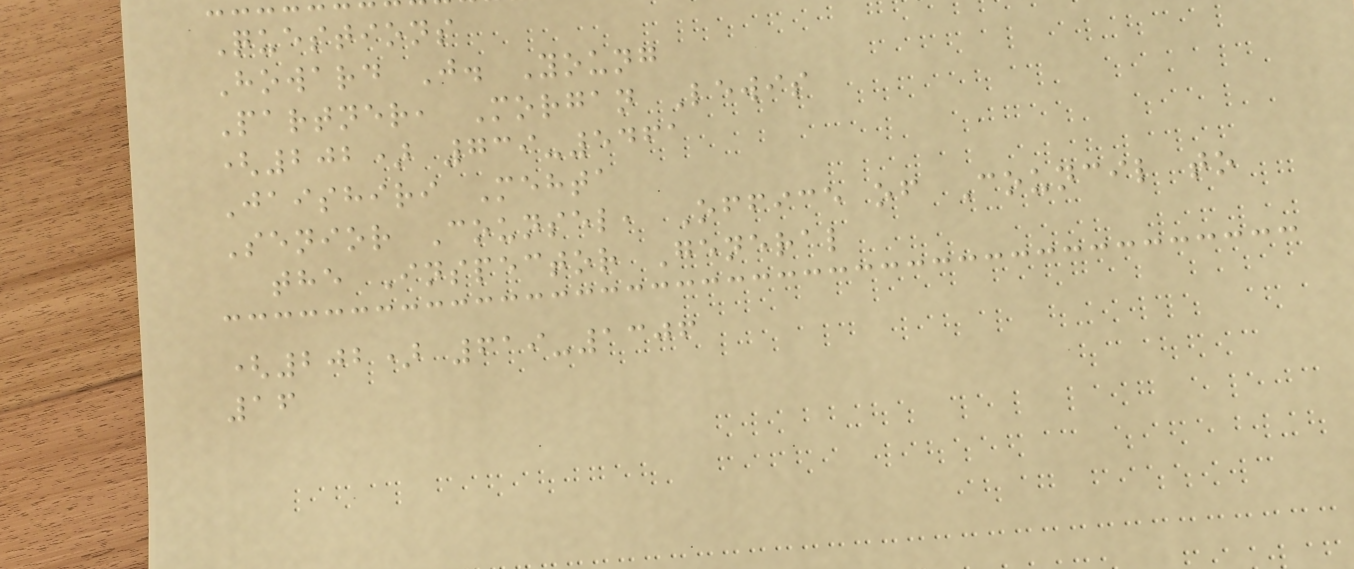Questions
Howard J. Young
Partner, Morgan Lewis
(202) 739-5461
Jaishiri Mehta
Senior Counsel, Office of Council to
the Inspector General
(202) 619-1306
16
